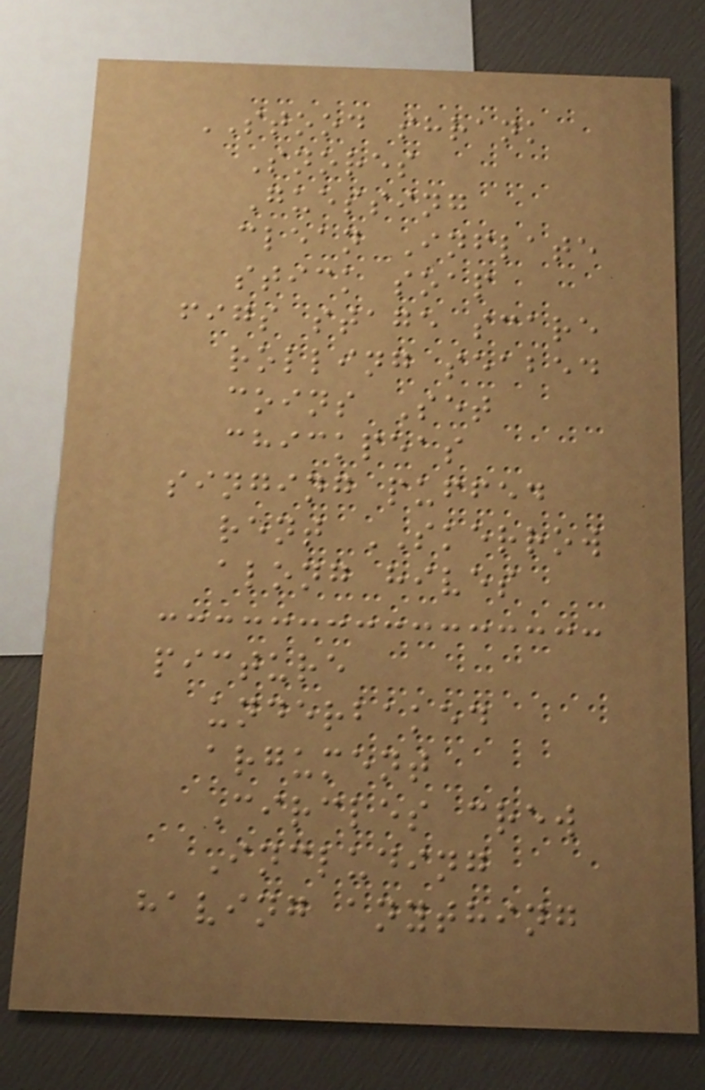STOOD shrank
Snores
Guessing
clean Inflate
stick soap
figs stage scare
rolling seabed
coins Set
chickpeas
singing puffed
rent SKERROW
along hives
picture
underbaked
argument
Circles crew
Including
having anything
